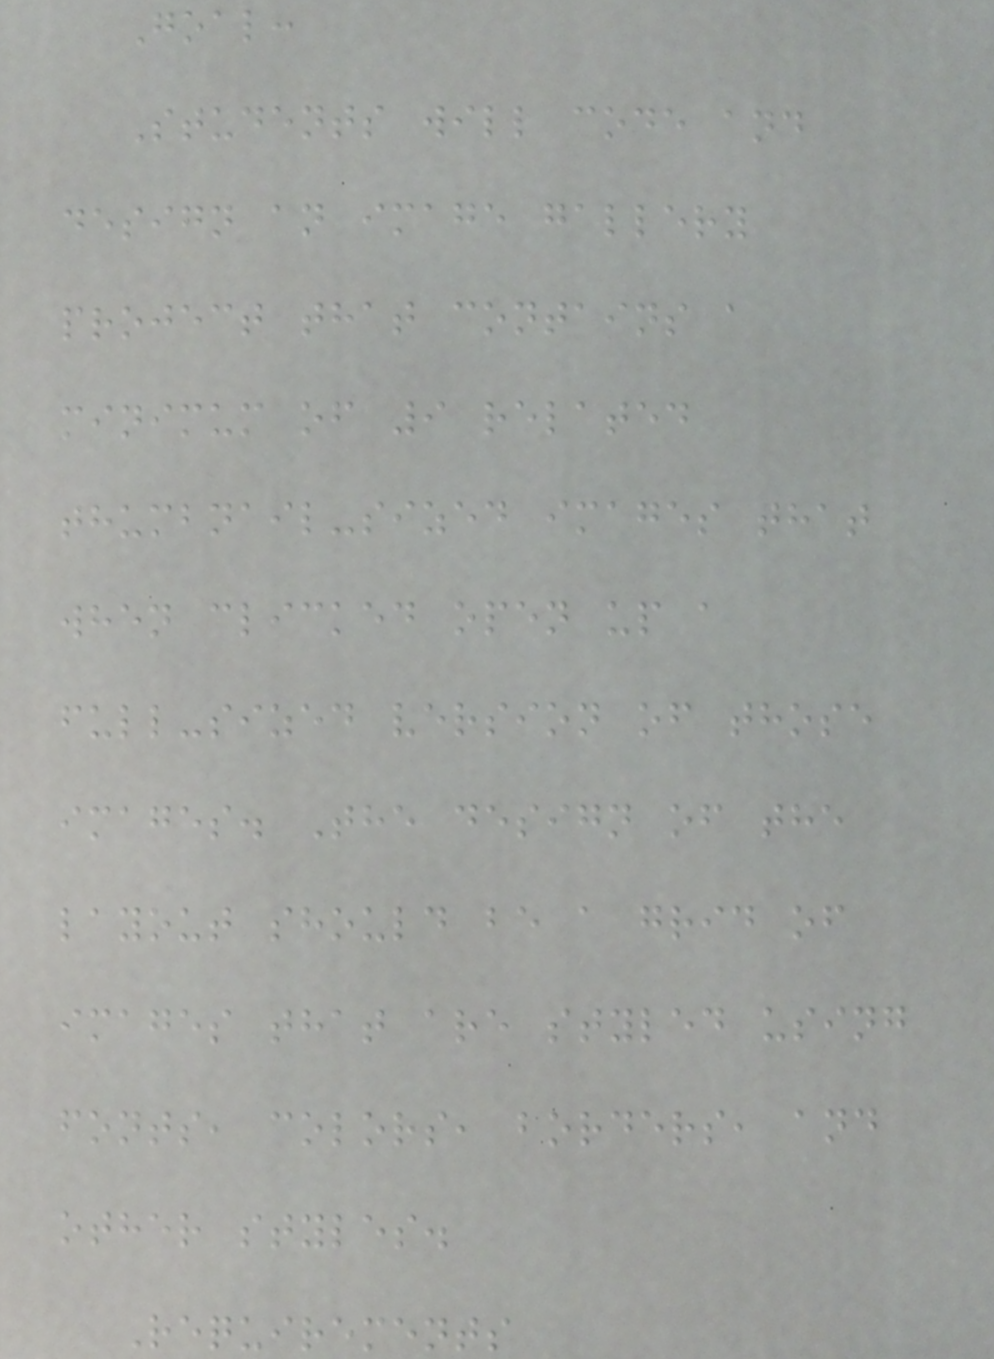Goal:
Students will code and
design an image gallery
project that contains a
minimum of 9 related
thumbnail-sized images that
when clicked open up a
full-sized version of those
images. The design of the
layout should be a grid of
images that are styled using
fonts, colors, borders, and
other styles.
Requirements
